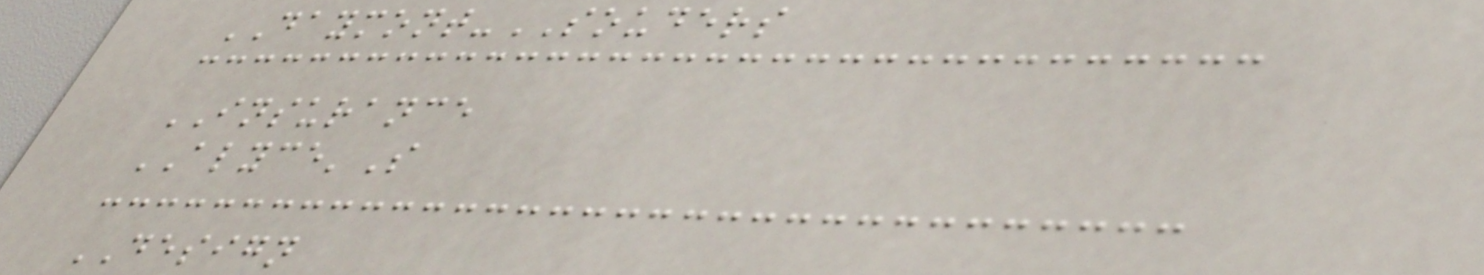DAYMONT-SOUDERS
INSURANCE
ALYCE'S
DESIGN
